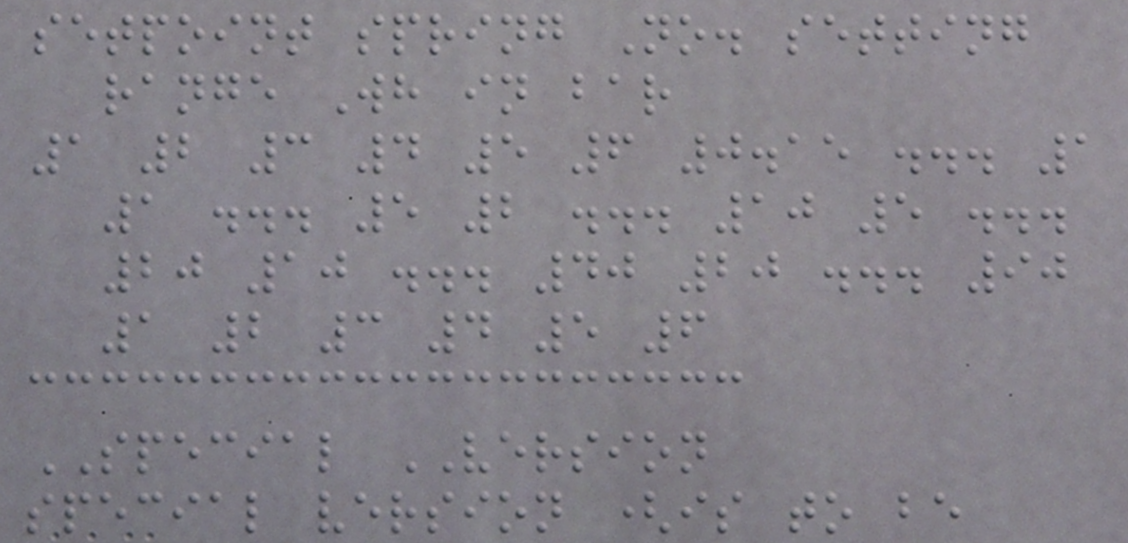setpoint spring No. setting
range Wh in bar
1 2 3 4 5 6 0.15 ... 1
1 ... 5 2 ... 10 5 ...
20 10 ... 40 20 ... 90
1 2 3 4 5 6
SPECIAL VERSION
special version (is to be
